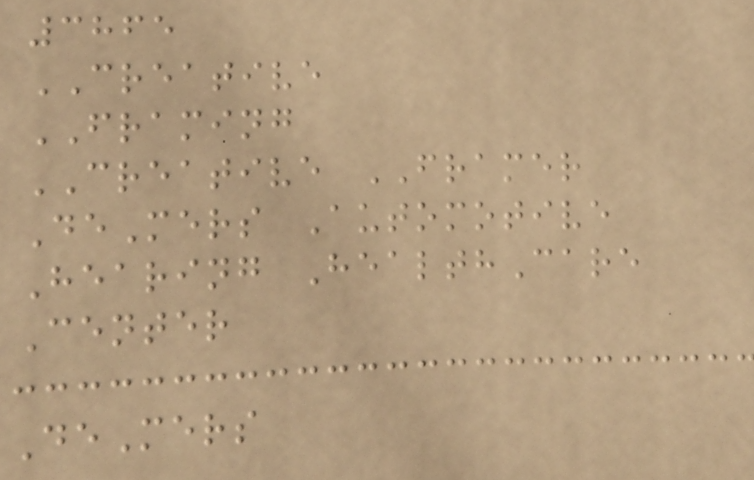3865
CREATIVE
FRAMING
CREATIVE FRAMER
DeMers Automotive
Hearing HealthCare
Center
DeMers
